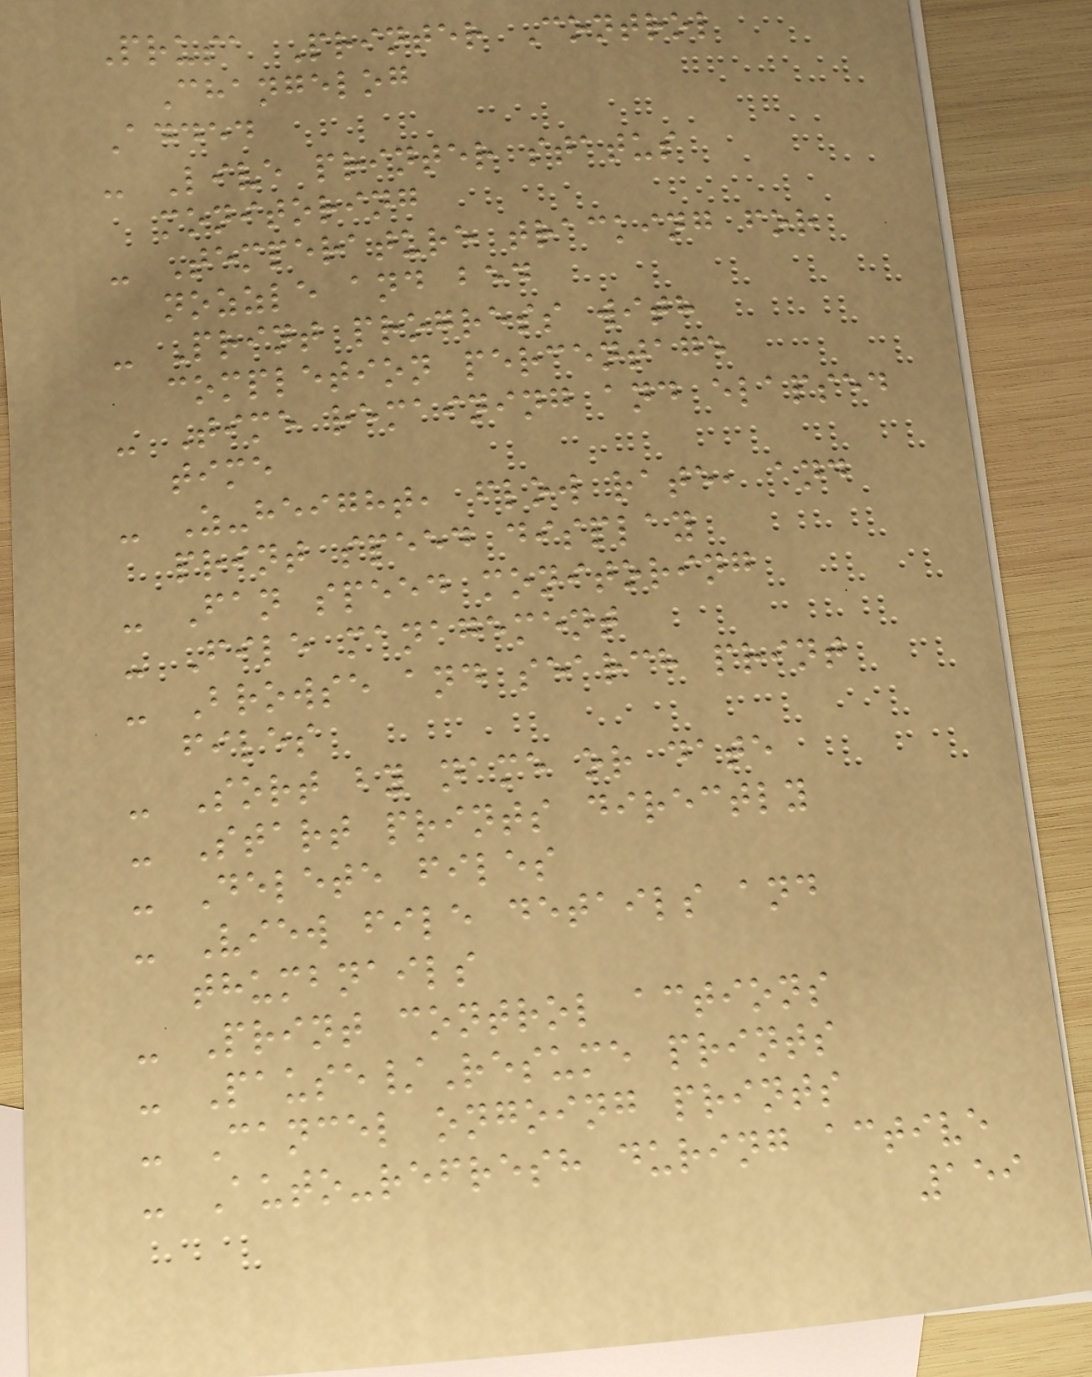Prusa Printer Control
Changelog
Added
- Live printer status
monitoring
- Temperature tracking for
nozzle and bed
- Print progress with
completion percentage
- Time remaining and elapsed
time
- Z-height, flow rate, and
print speed display
- Fan speed monitoring
- File management
- Browse and search print
files
- Sort by name or date
- Start prints directly
- Delete files
- View file details and
thumbnails
- Print control actions
- Pause/Resume prints
- Cancel ongoing prints
- Auto-refresh during active
159
